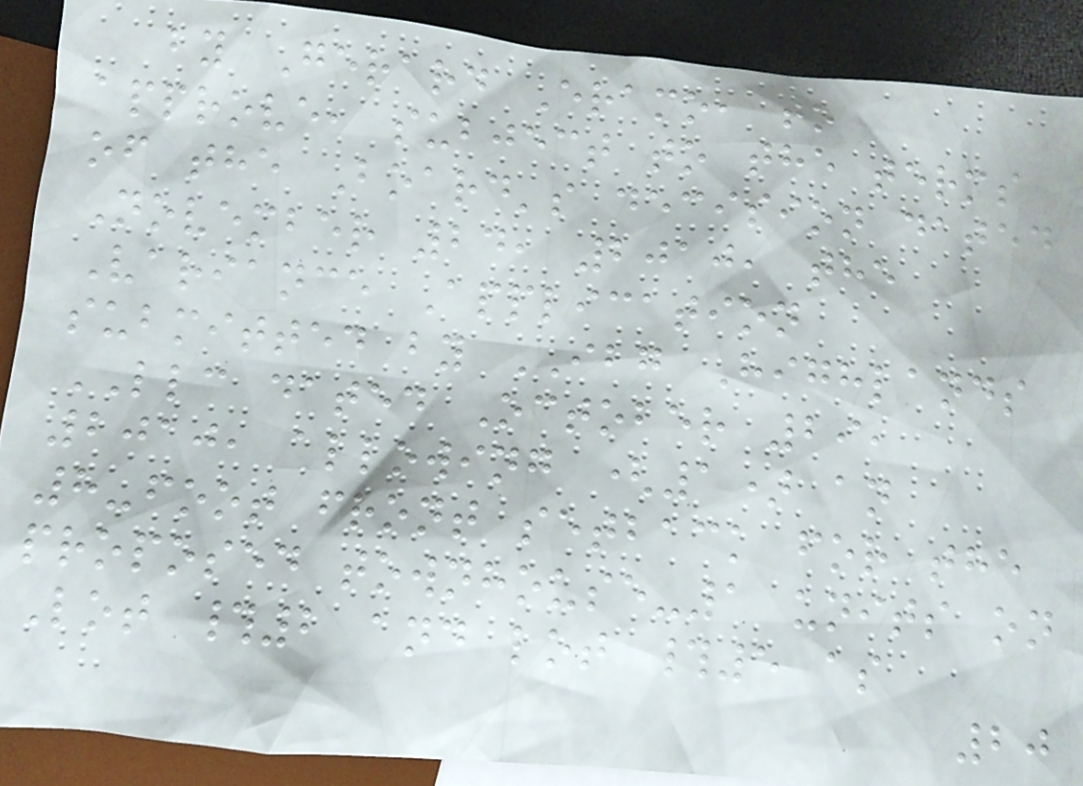by Gerard Eramo, to
approve, subject to the terms
of the Board's decision dated
November 24, 2010, the
Variance Application
submitted by IBG Highlands
LLC dated October 29,
2010, allowing (1) an
8-foot front setback for the
proposed townhouse-1 units on
Lot #2 and lot #5 as
20
